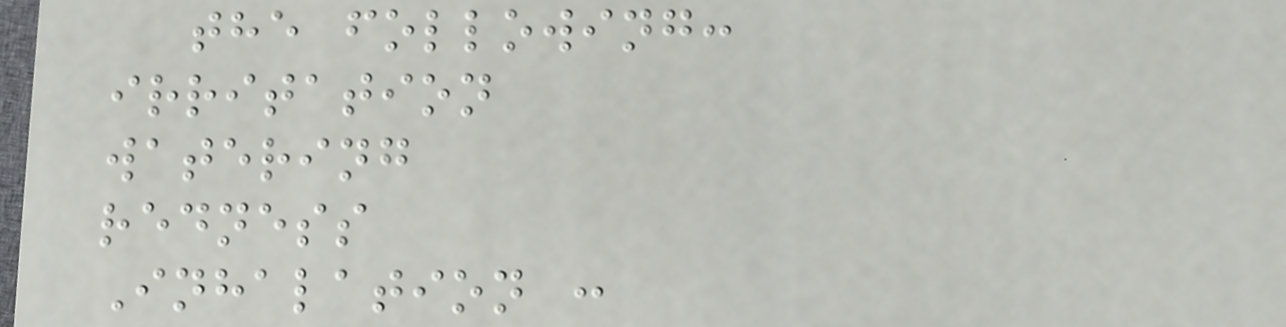the following:
irritation
watering
redness
Inhalation :
